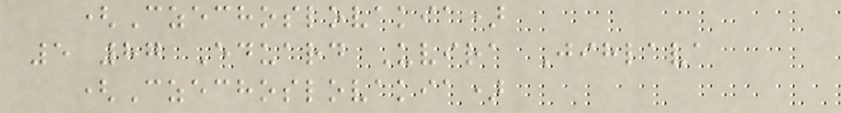(Czechoslovakia)
5 87 Eduard Uvira Jihlava
(Czechoslovakia)
